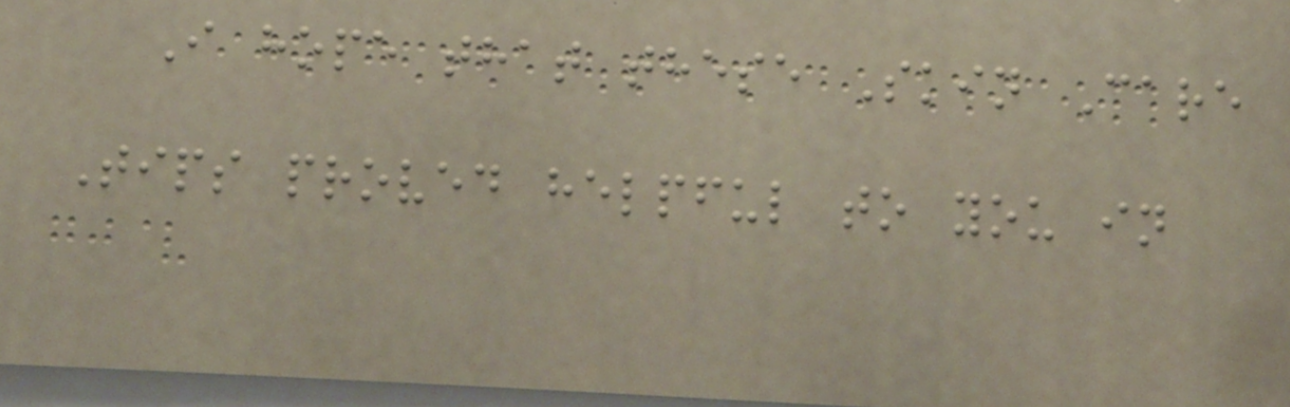I hope that these Skin Care
Tips proved helpful to you in
